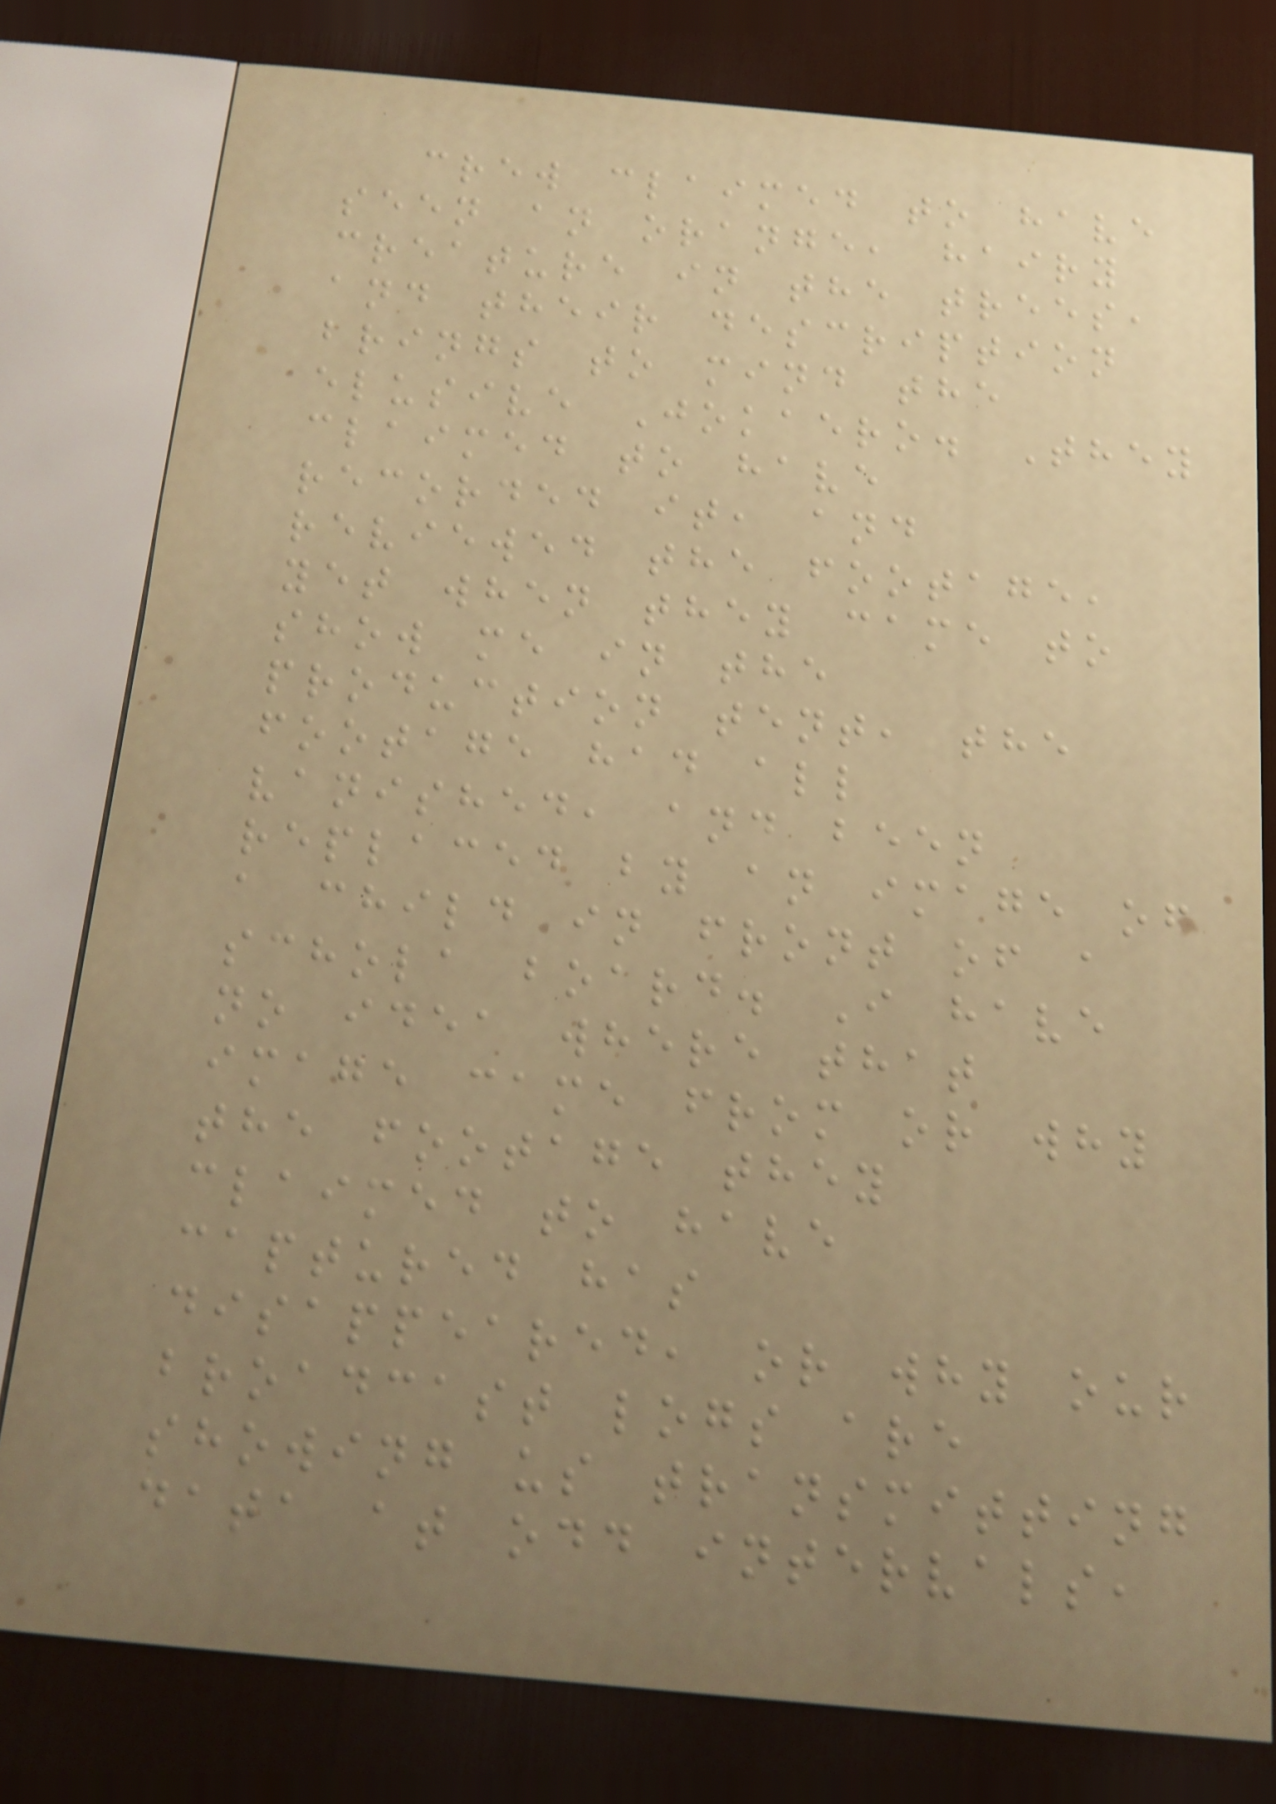crew claimed to have
seen an orange, hairy
creature in the trees,
and their description
brings to mind the
elusive Jokaero. They
claimed to have
recorded it, and
reviewed the footage,
yet when they came to
show me in the
production tent, the
footage had all
vanished, and been
replaced by an image of
a child in front of a
schola board. I have
no idea where that
image came from or why
the footage they
claimed to have
captured has
disappeared, or why our
broadcast logs are
showing us transmitting
data at odd intervals,
